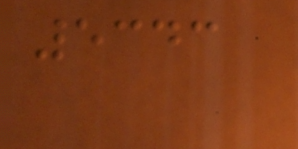5343
